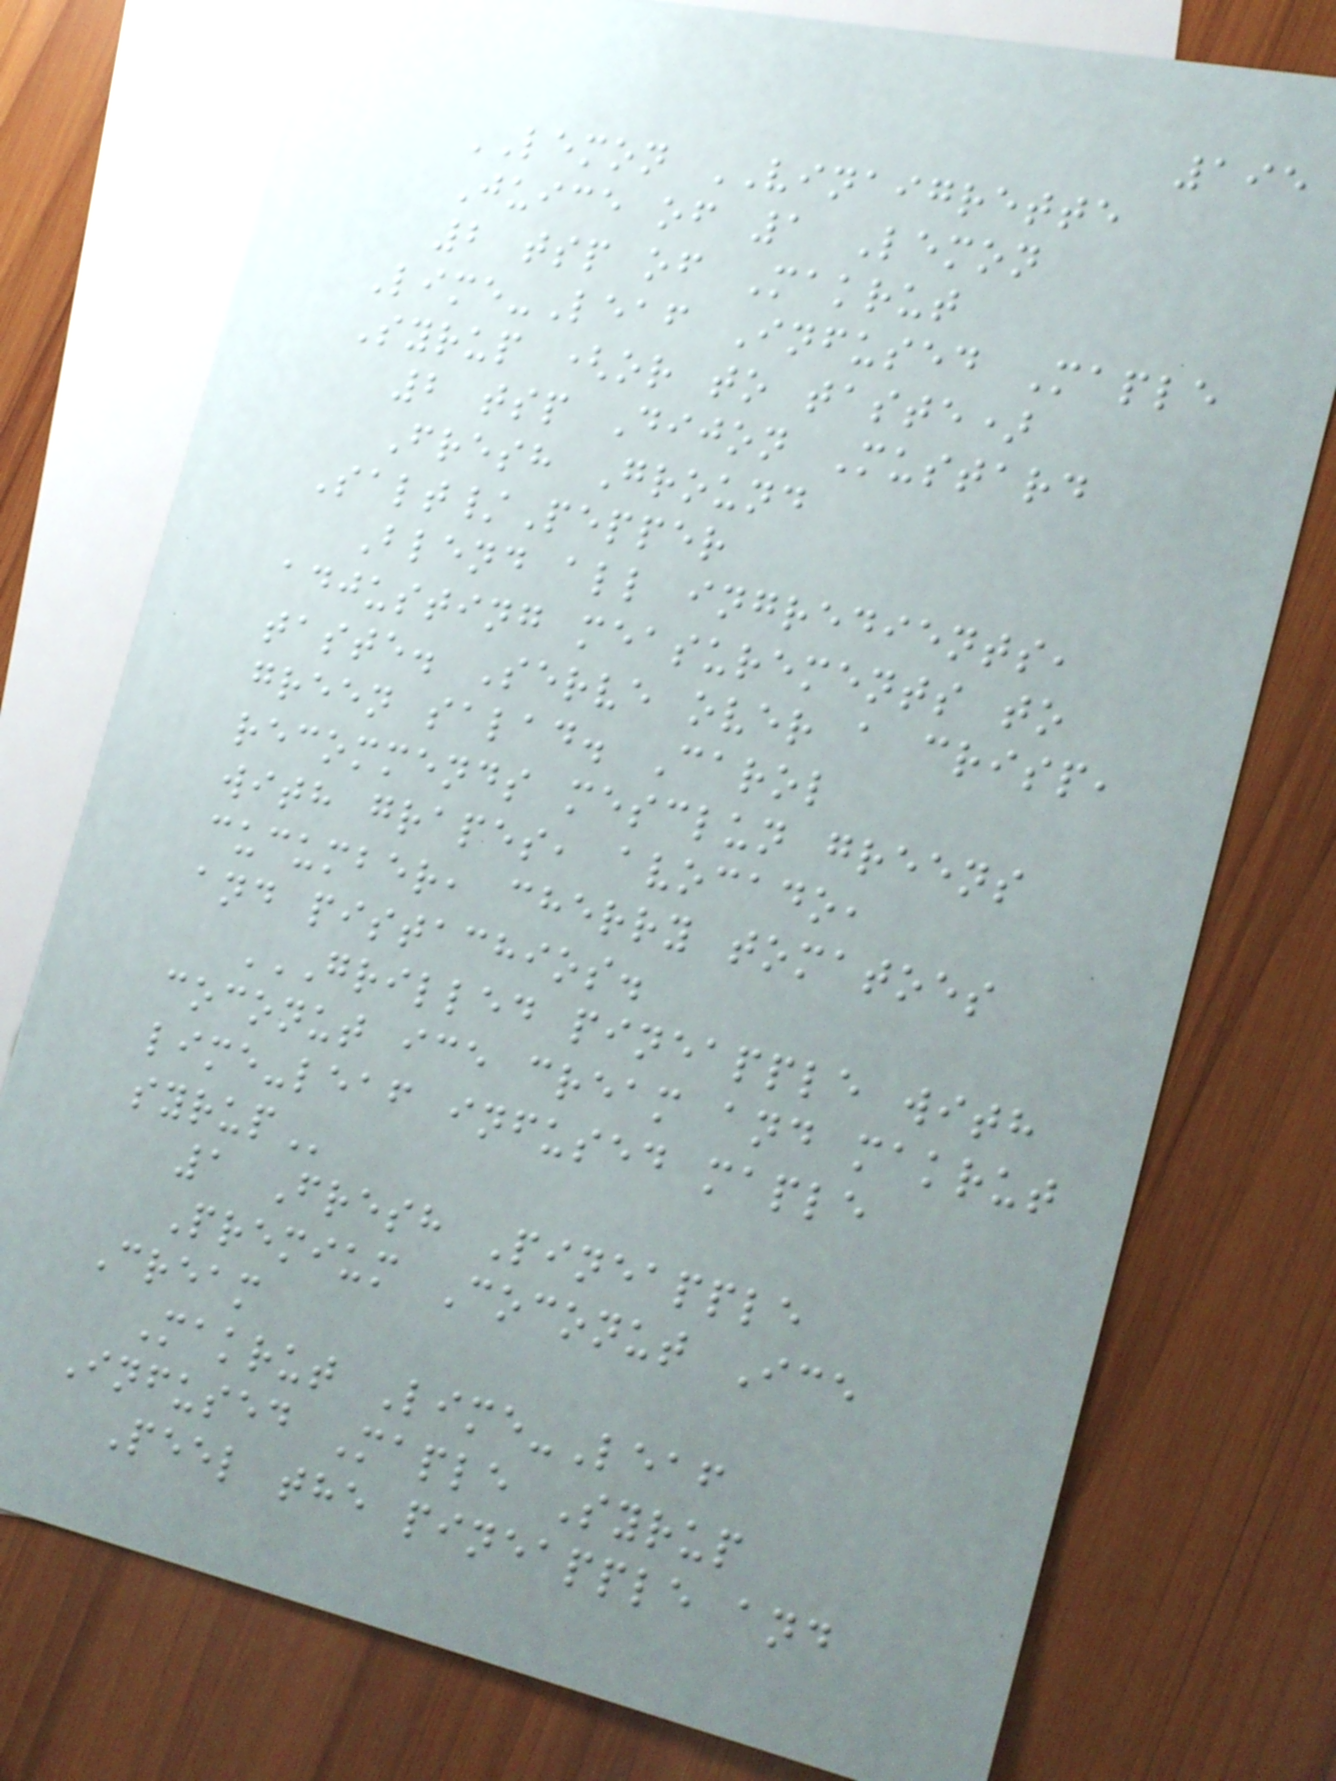195
LEMON VINAIGRETTE
Juice of 1 Lemon
2 tsp of Makrut
Lime-Leaf Infused Maple
Syrup (or to taste)
2 tsp Dijon Mustard
Fresh Ground
Salt/Pepper
Blend all ingredients,
adjusting measurements to
taste. Serve over a crisp,
green salad. Carol
recommends mesclun greens
with grapes, avocado,
cucumber, cherry tomatoes
and pistachios.
GRILLED PINEAPPLE WITH
COCONUT ICE CREAM AND MAKRUT
LIME-LEAF INFUSED MAPLE
SYRUP
1 Fresh Pineapple
Premium Coconut Ice
Cream
Makrut Lime-Leaf
Infused Maple Syrup
Peel the pineapple and
